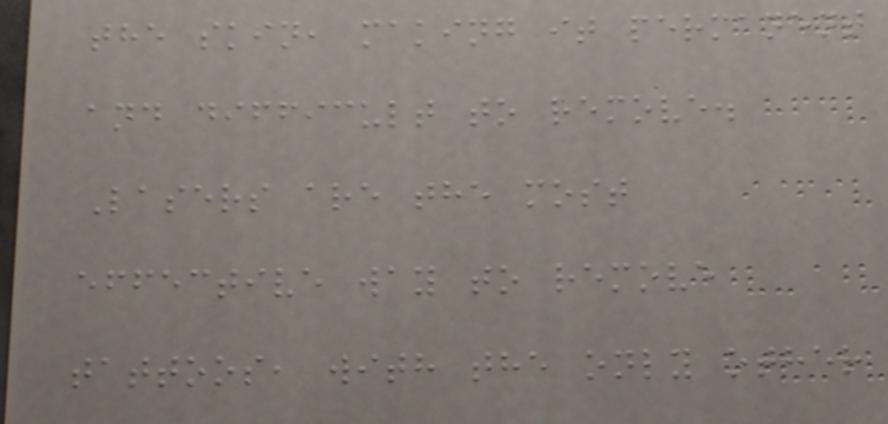the skin, making it permanent
and difficult to remove.
Lasers are the most
effective way to remove
tattoos, with the only other
